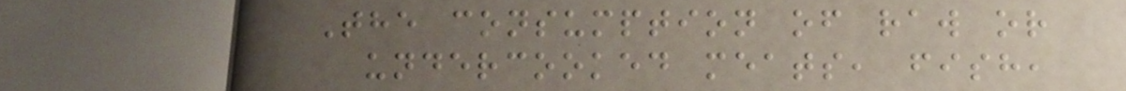The consumption of raw or
undercooked meats, fish,
